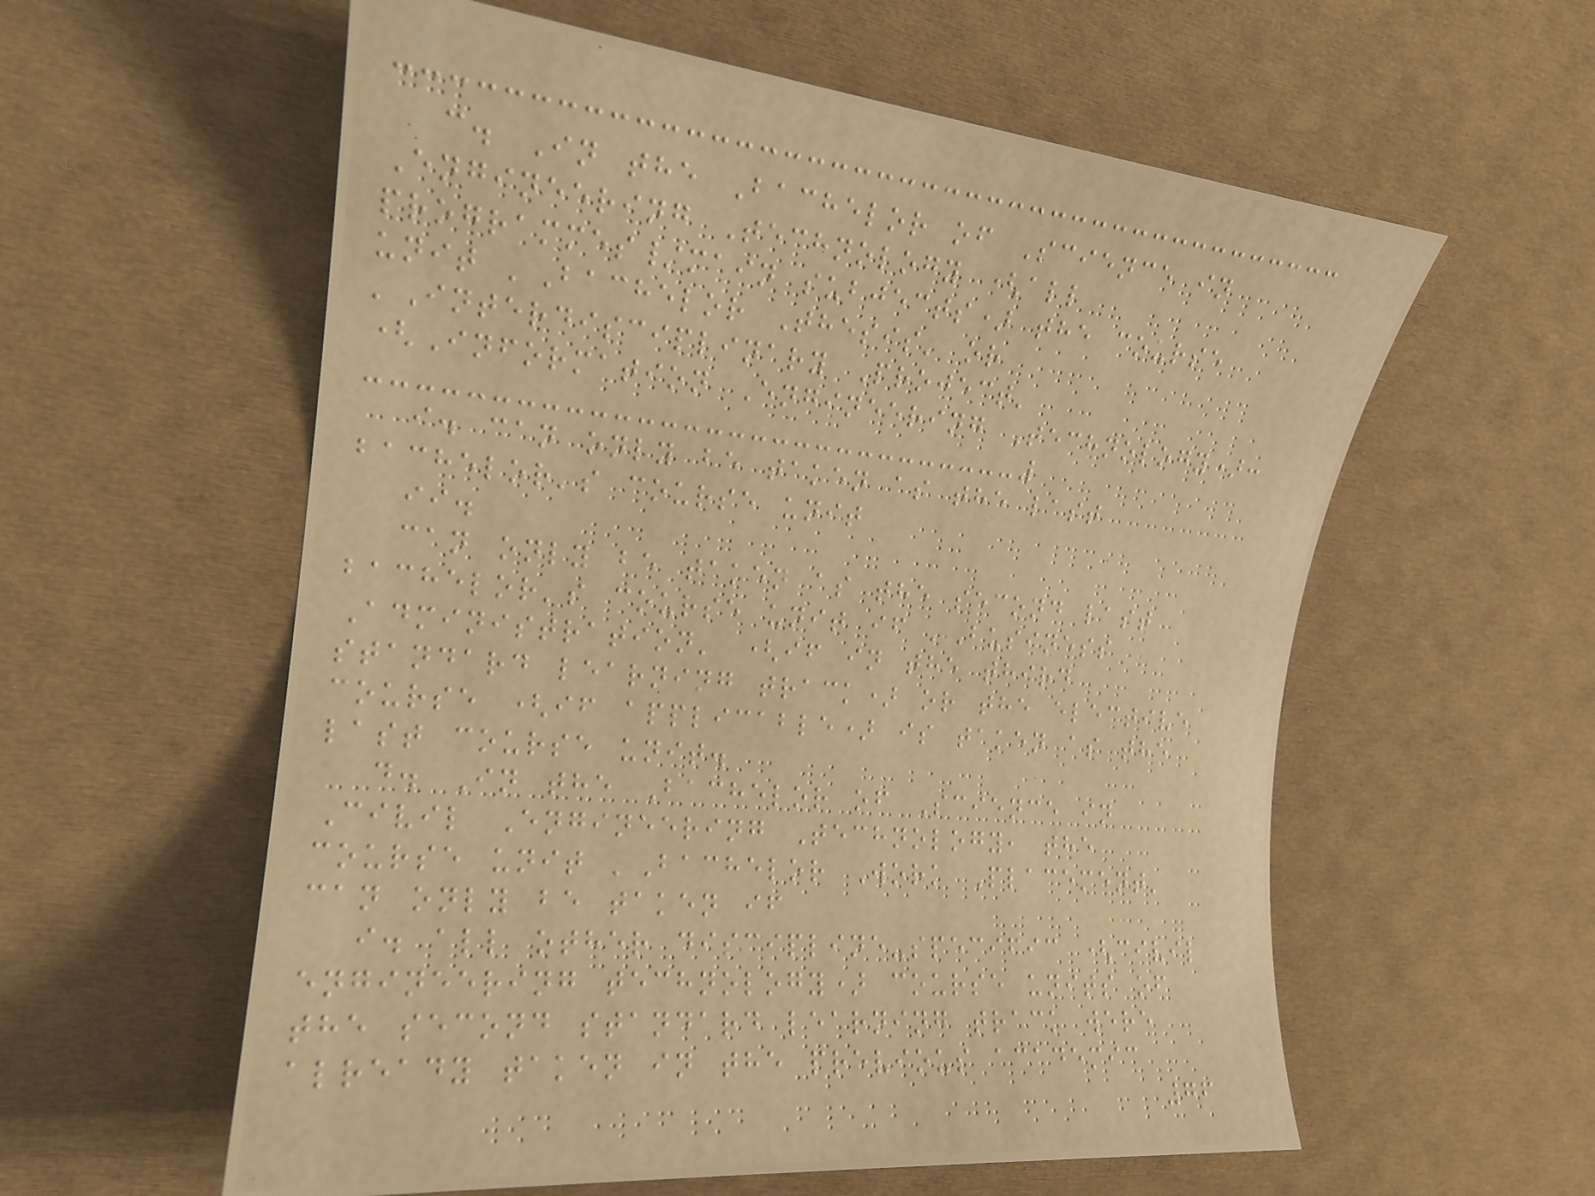c. In the Bachelor of Science in
Engineering Technology (all
programmes/main subjects) the course
unit 'Bachelor Thesis' or
'Interdisciplinary Project'
(Information Engineering Technology):
i. can only be taken as the last
bachelor's course unit
ii.
can only be taken as the second last
bachelor's course unit if 'Business
Administration' (if in the third
standard learning track) or the elective
course (if applicable) is taken as the
last course unit.
d. In the Bachelor of Science in
Civil Engineering Technology, the
course unit 'Bachelor Work Placement'
can only be taken if
i. all other discipline-specific (civil
engineering technology) course units of
the second standard learning track were
already taken in the previous academic
76
